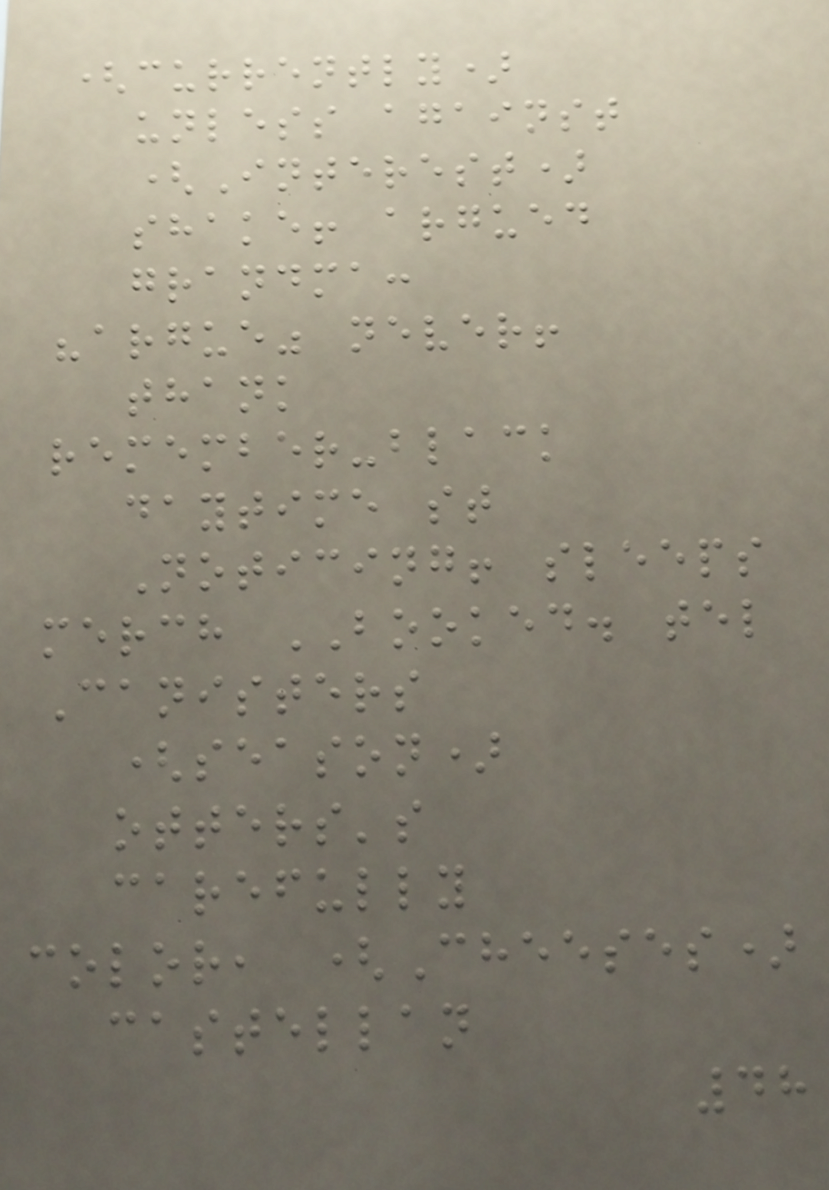(currently)
unless against
(Interest)
shake! argued
grandma:
"argue" never!
thank
remember-black
daytime st
Noticing! sleeps
merch BOOKED. tel
Canisters
(season)
otters's
carefully
color, (Cheeses)
castellan
48
